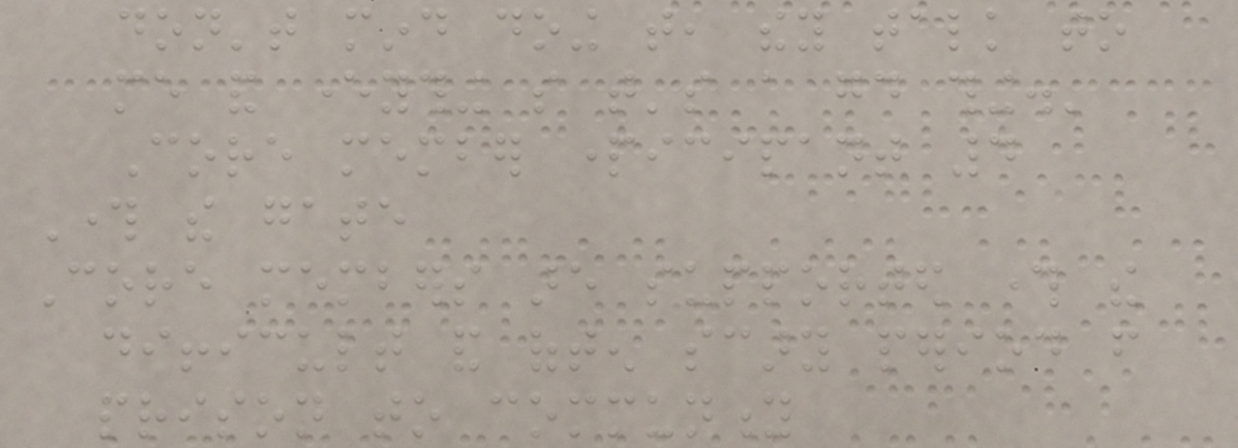don't mind doing that, they talk to
me and everything so that's a good thing.'
Core member participant 4
Through the gate
Core members are supported through the
difficult and often scary period from
prison to community
